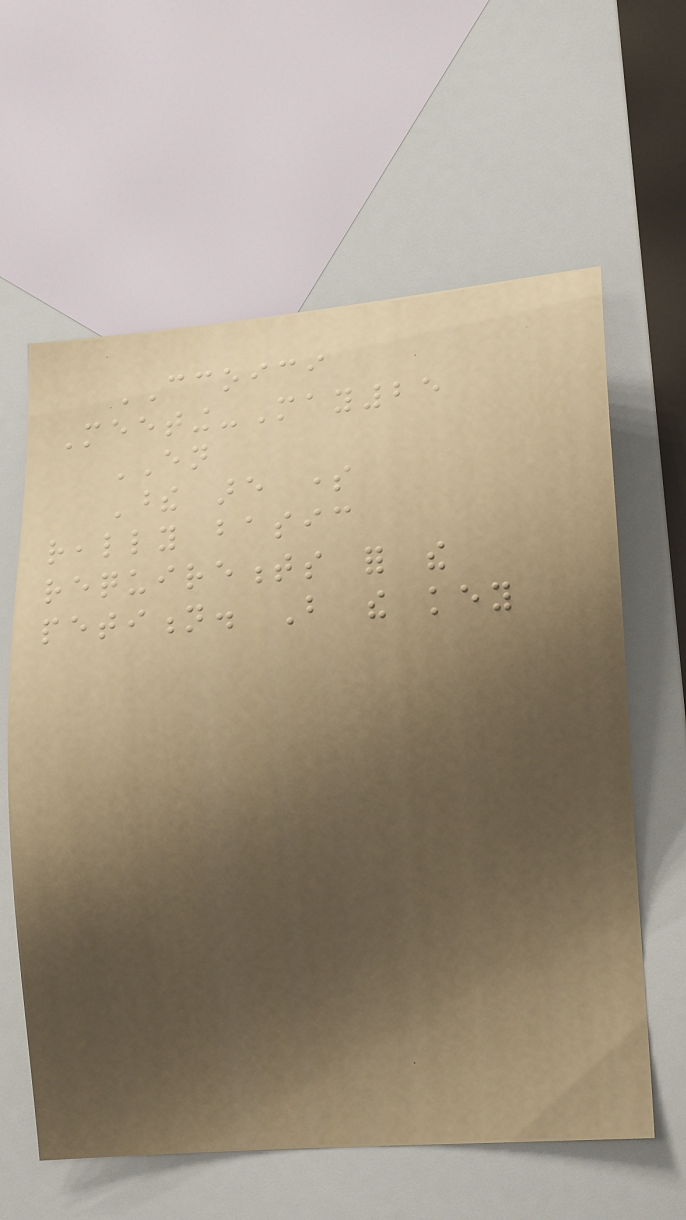CCOICI
Meeting-May25
EN
These are some
really basic
requirements for the
petition. But the key
